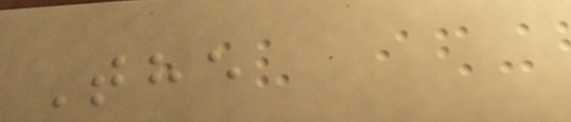The
